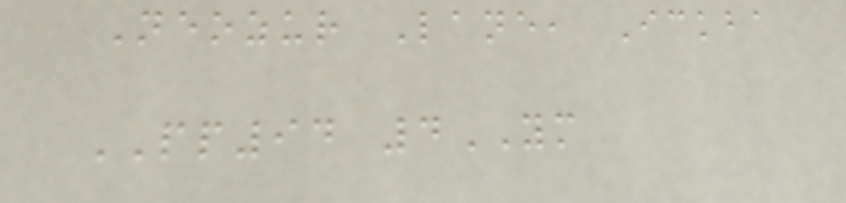Neozur Lane, Ickba
PP94 4YM
